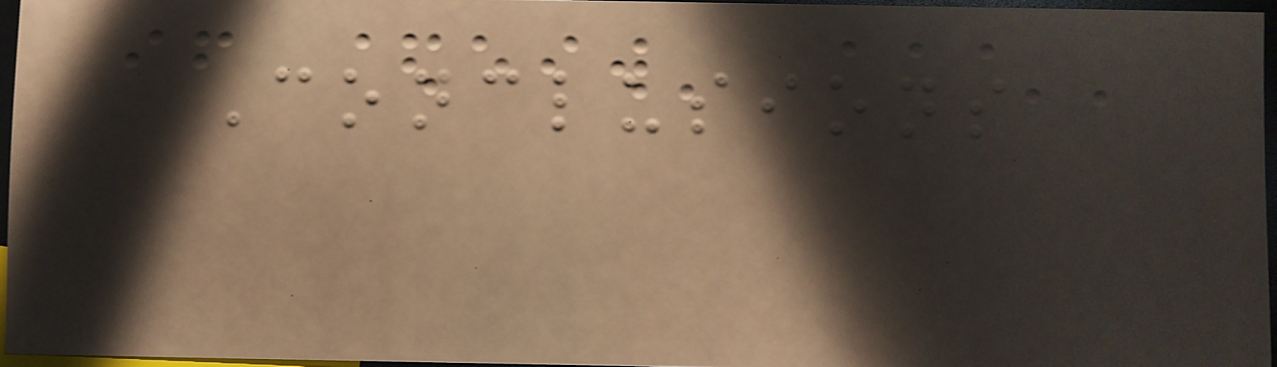Conclusions
